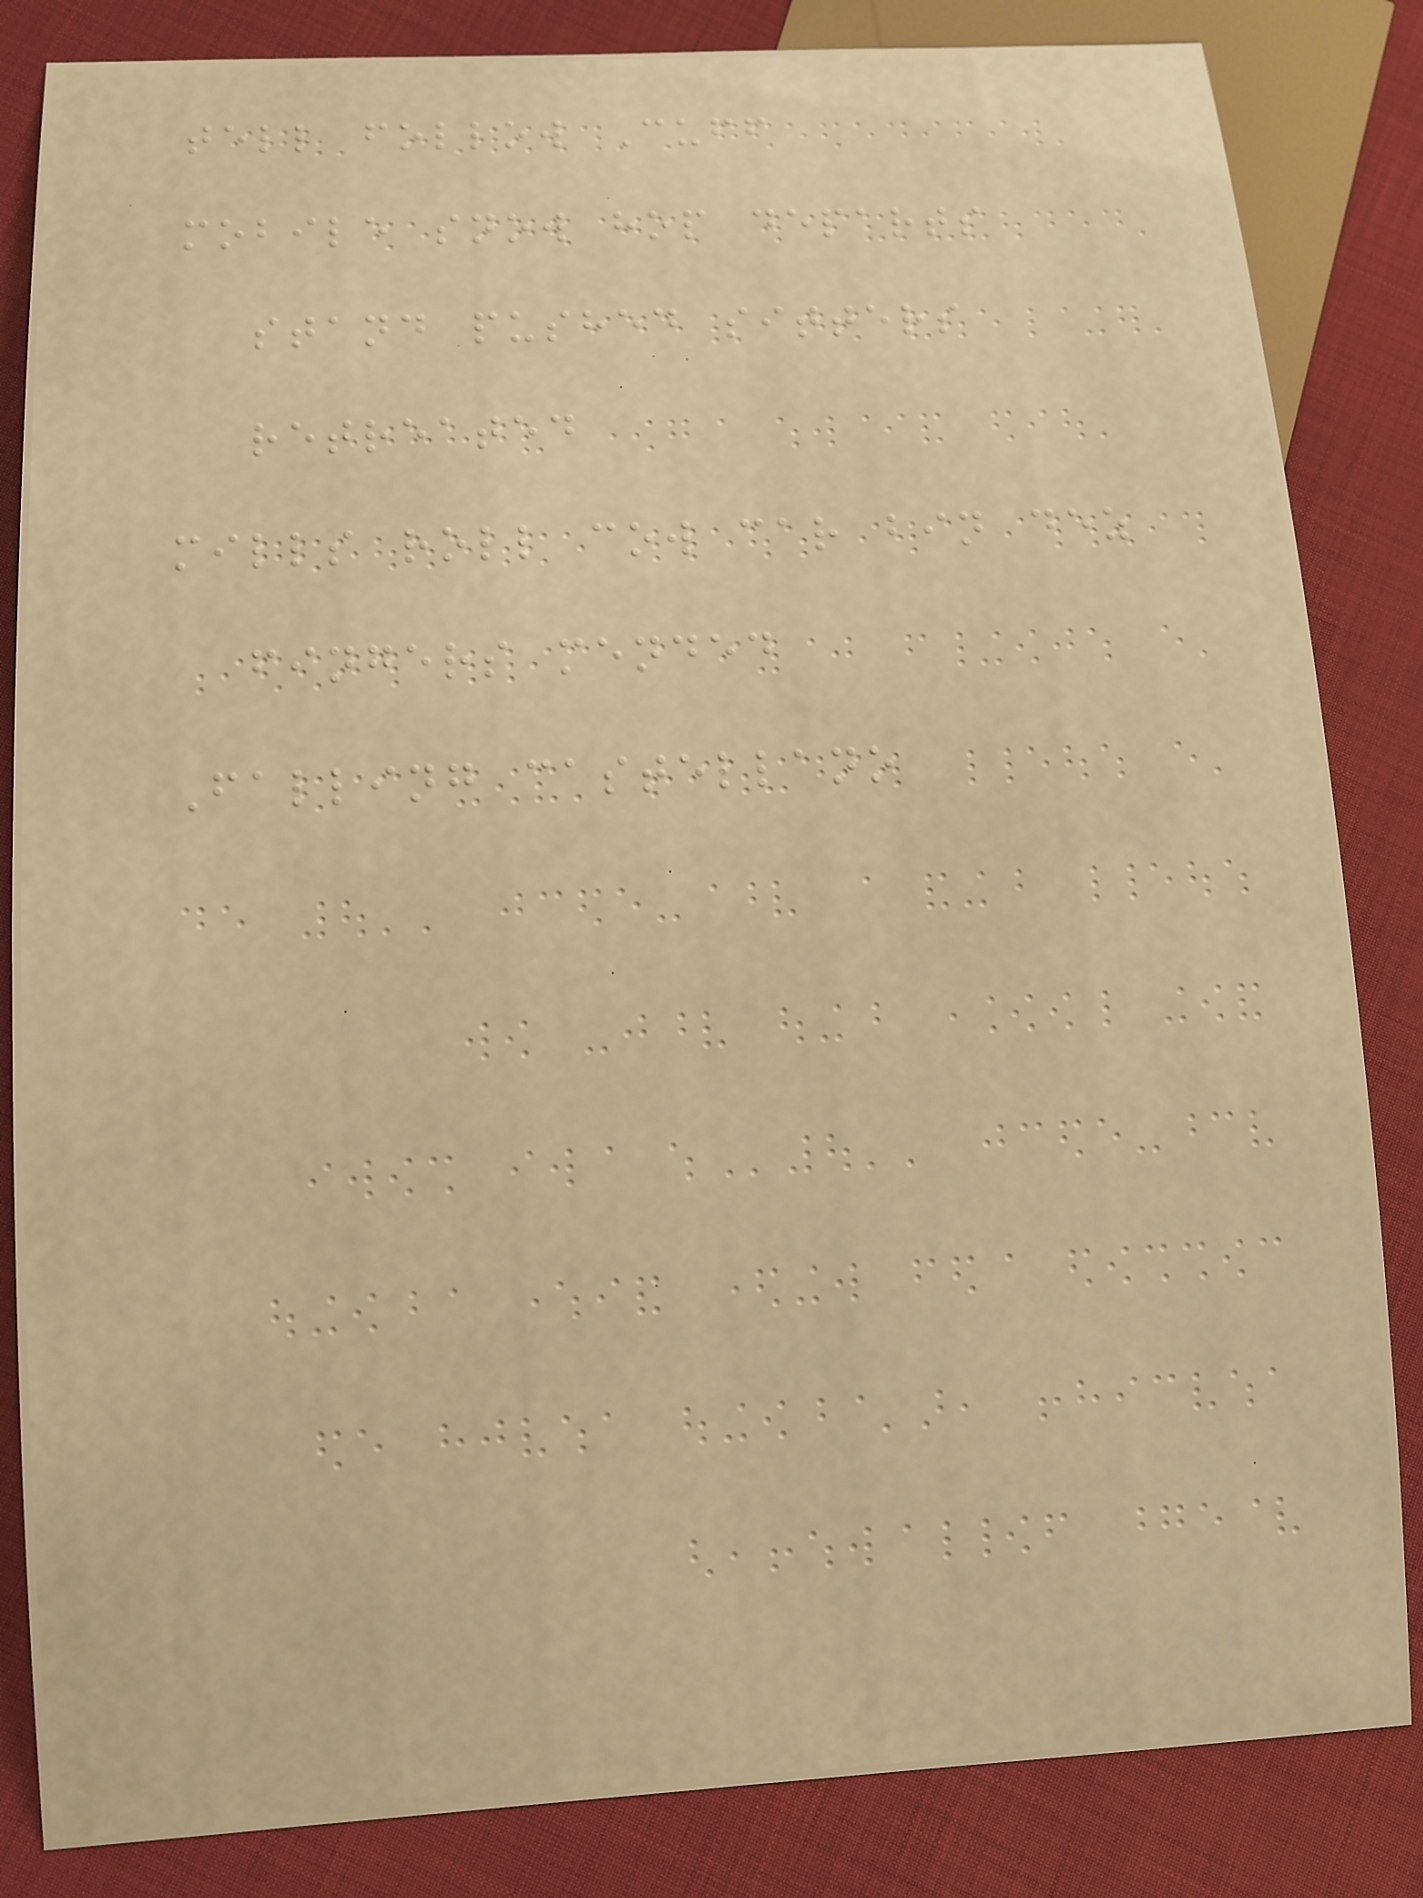tell follow Cuff
mobile snow hop departs
stand pushed sitters
retreated
mills roll cow car bin dez
fingers mended
Falling castellano
